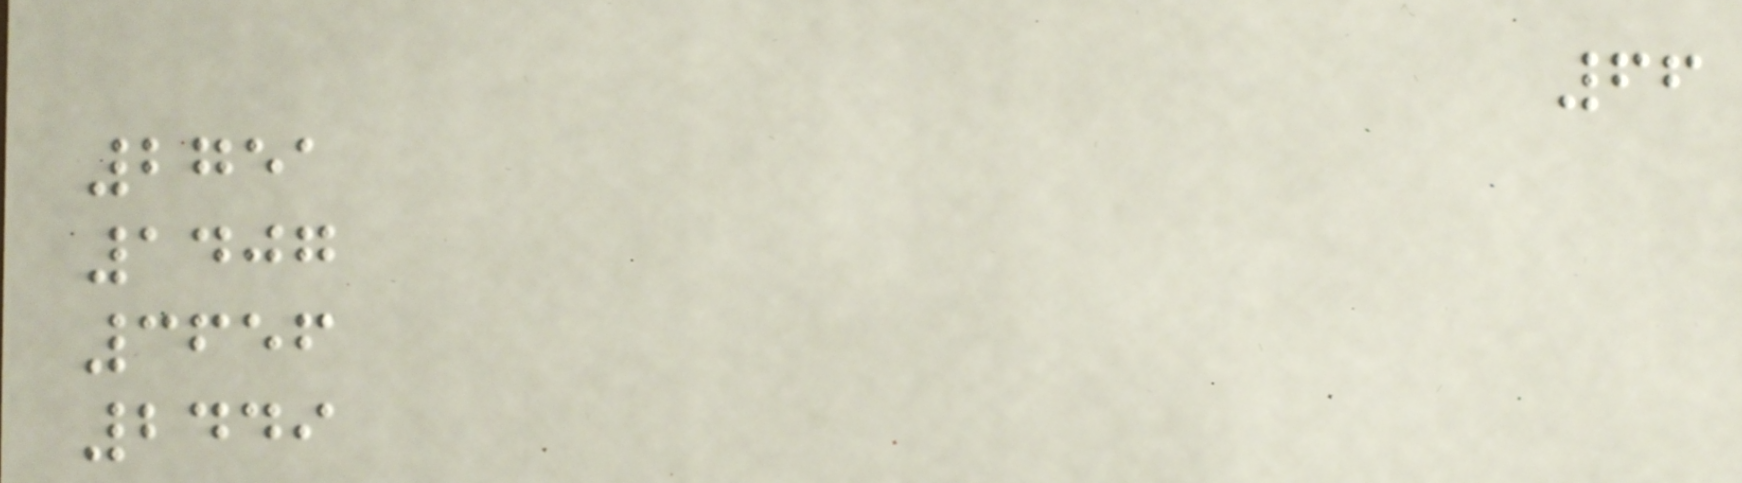66
2751
1407
3656
2449
